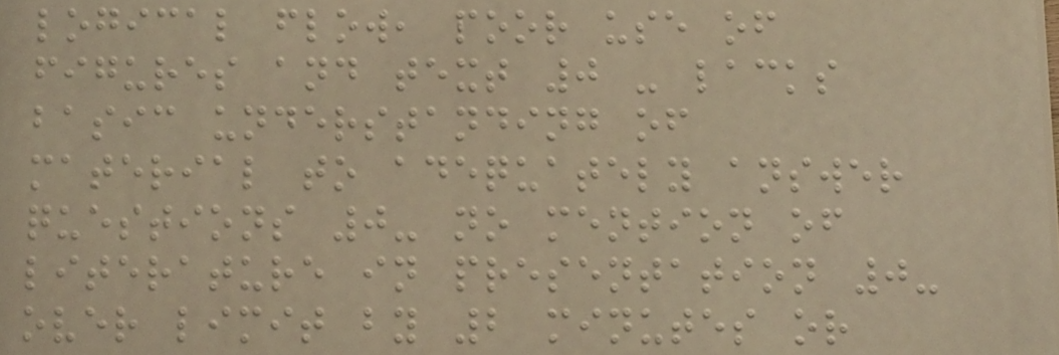logical flow, poor use of
figures and text 0 - lacks
basic understanding of
material to adequately answer
questions 0- no mention of
literature in presentation 0-
over limit by 2 minutes or
